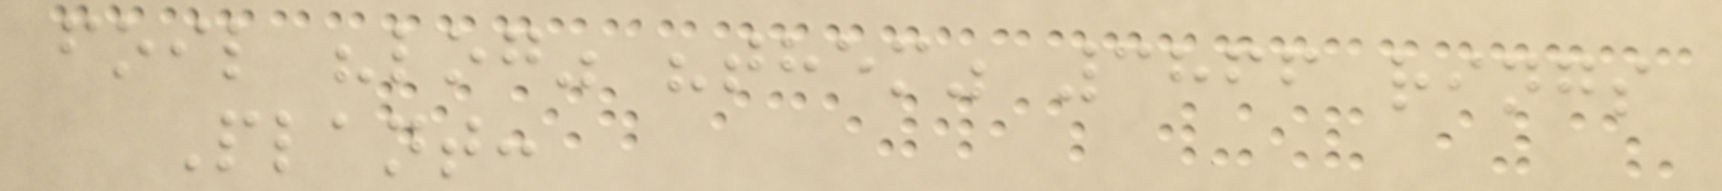foil "log" "them" 3866 rings
Plant:
